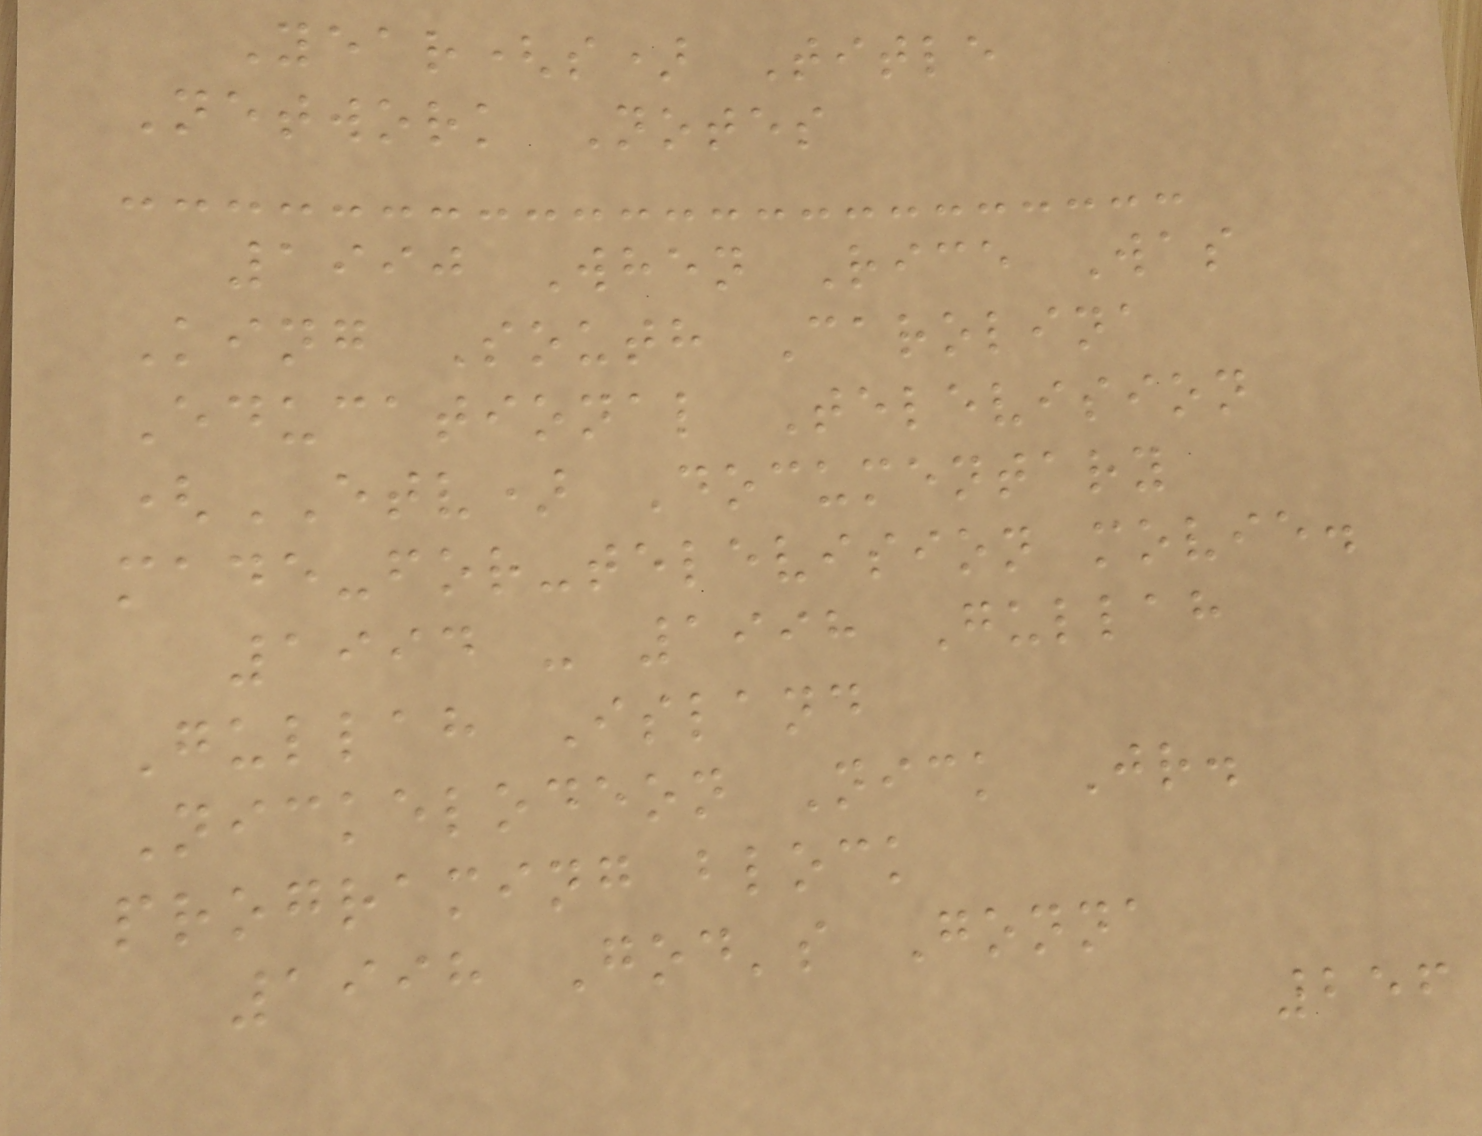Year(s) Title
Network Notes
1990 When Rice Was
King South Carolina
Educational Television
(ETV) Documentary
made-for-television movie.
1994 - 1998 Gullah
Gullah Island
Nickelodeon Nick Jr.
programing block
1998 God's Gonna
256
